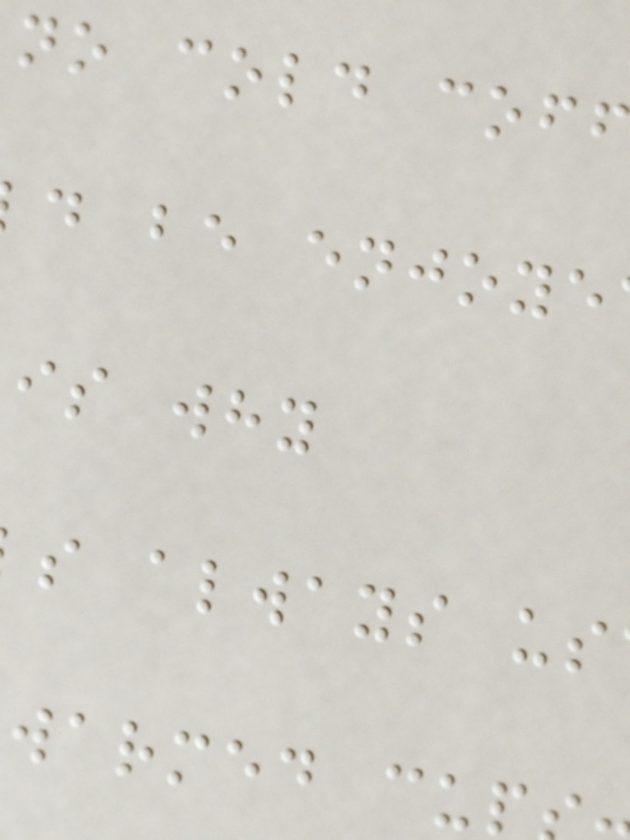no cold cof
d be enjoye
is why
s always us
warmed cu
